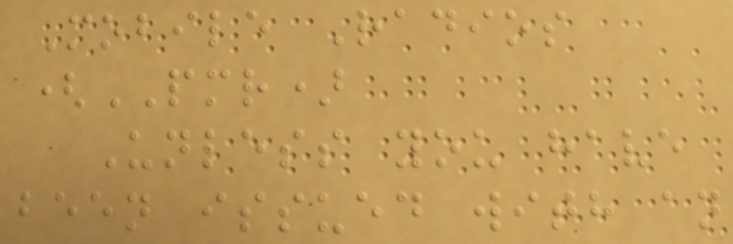Mobile Radios
(PMR)
Unless you have
been issued with an
